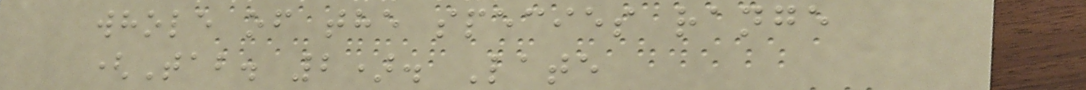whole of the species range
(Tab. 2). Late
